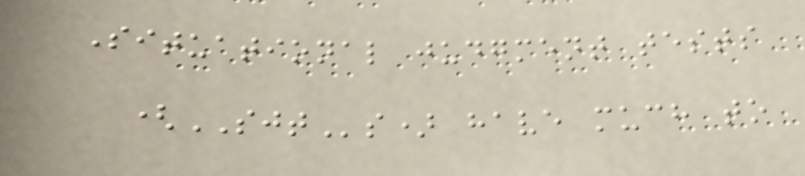Situational judgment tests
(SJTs) have much to
